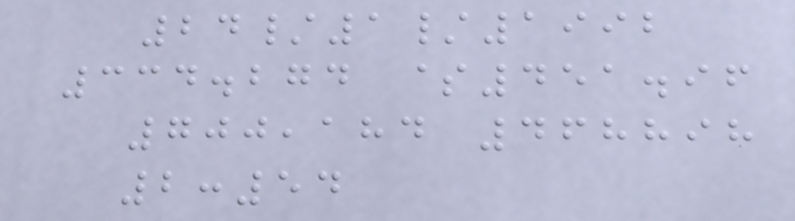24/1/1992
334.274 $451.96
700,184 468898
2:54
